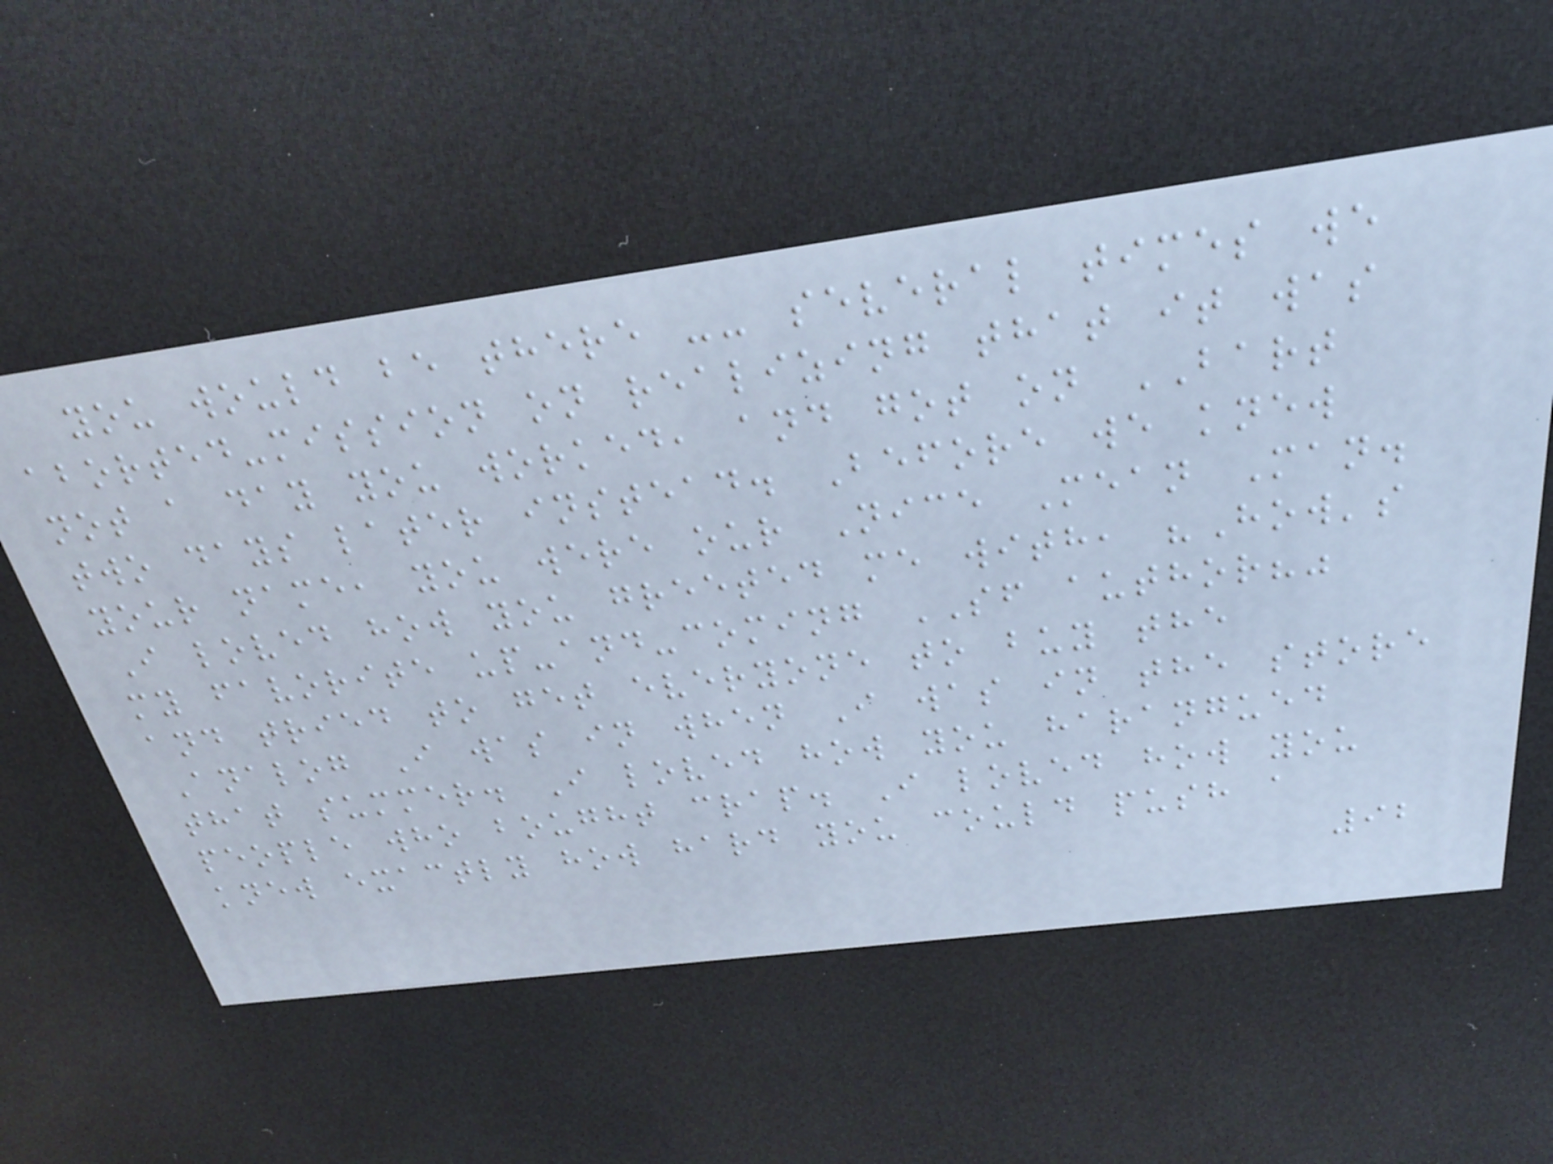you would be there -- several times we
aborted-mission on realizing that it was
not a day you worked, and got on BART
two days later instead. Before we knew
your name, you were our Nice Mean Man.
I loved how you greeted me with, "How's
my favorite up-and-coming SF author?"
and tried to get everyone to buy the
Analog I was in when I was in the store
that summer. I loved how you harangued
people who bought crap. I loved how you
knew exactly how hard you could push a
92
